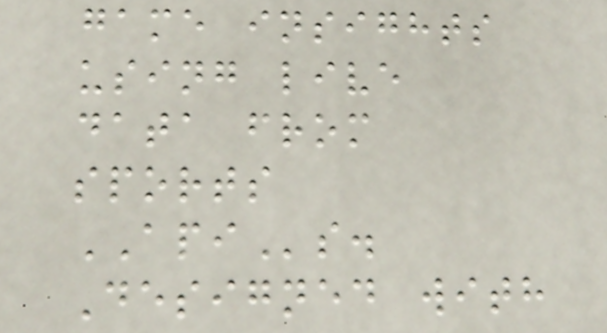game insights
using live
data from
sports
APIs.
Designed with
